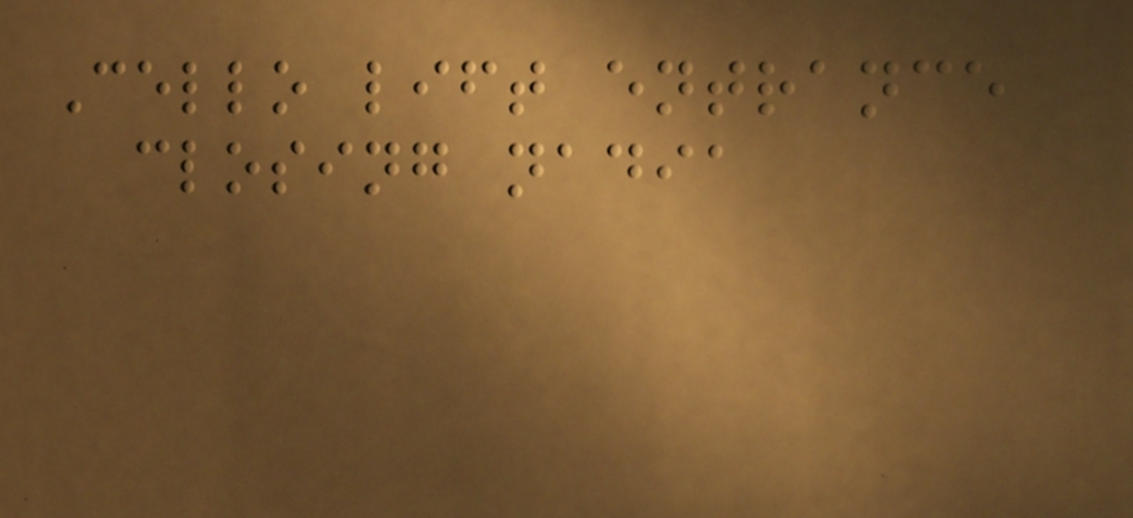Cello lift entrance
closing nadia
